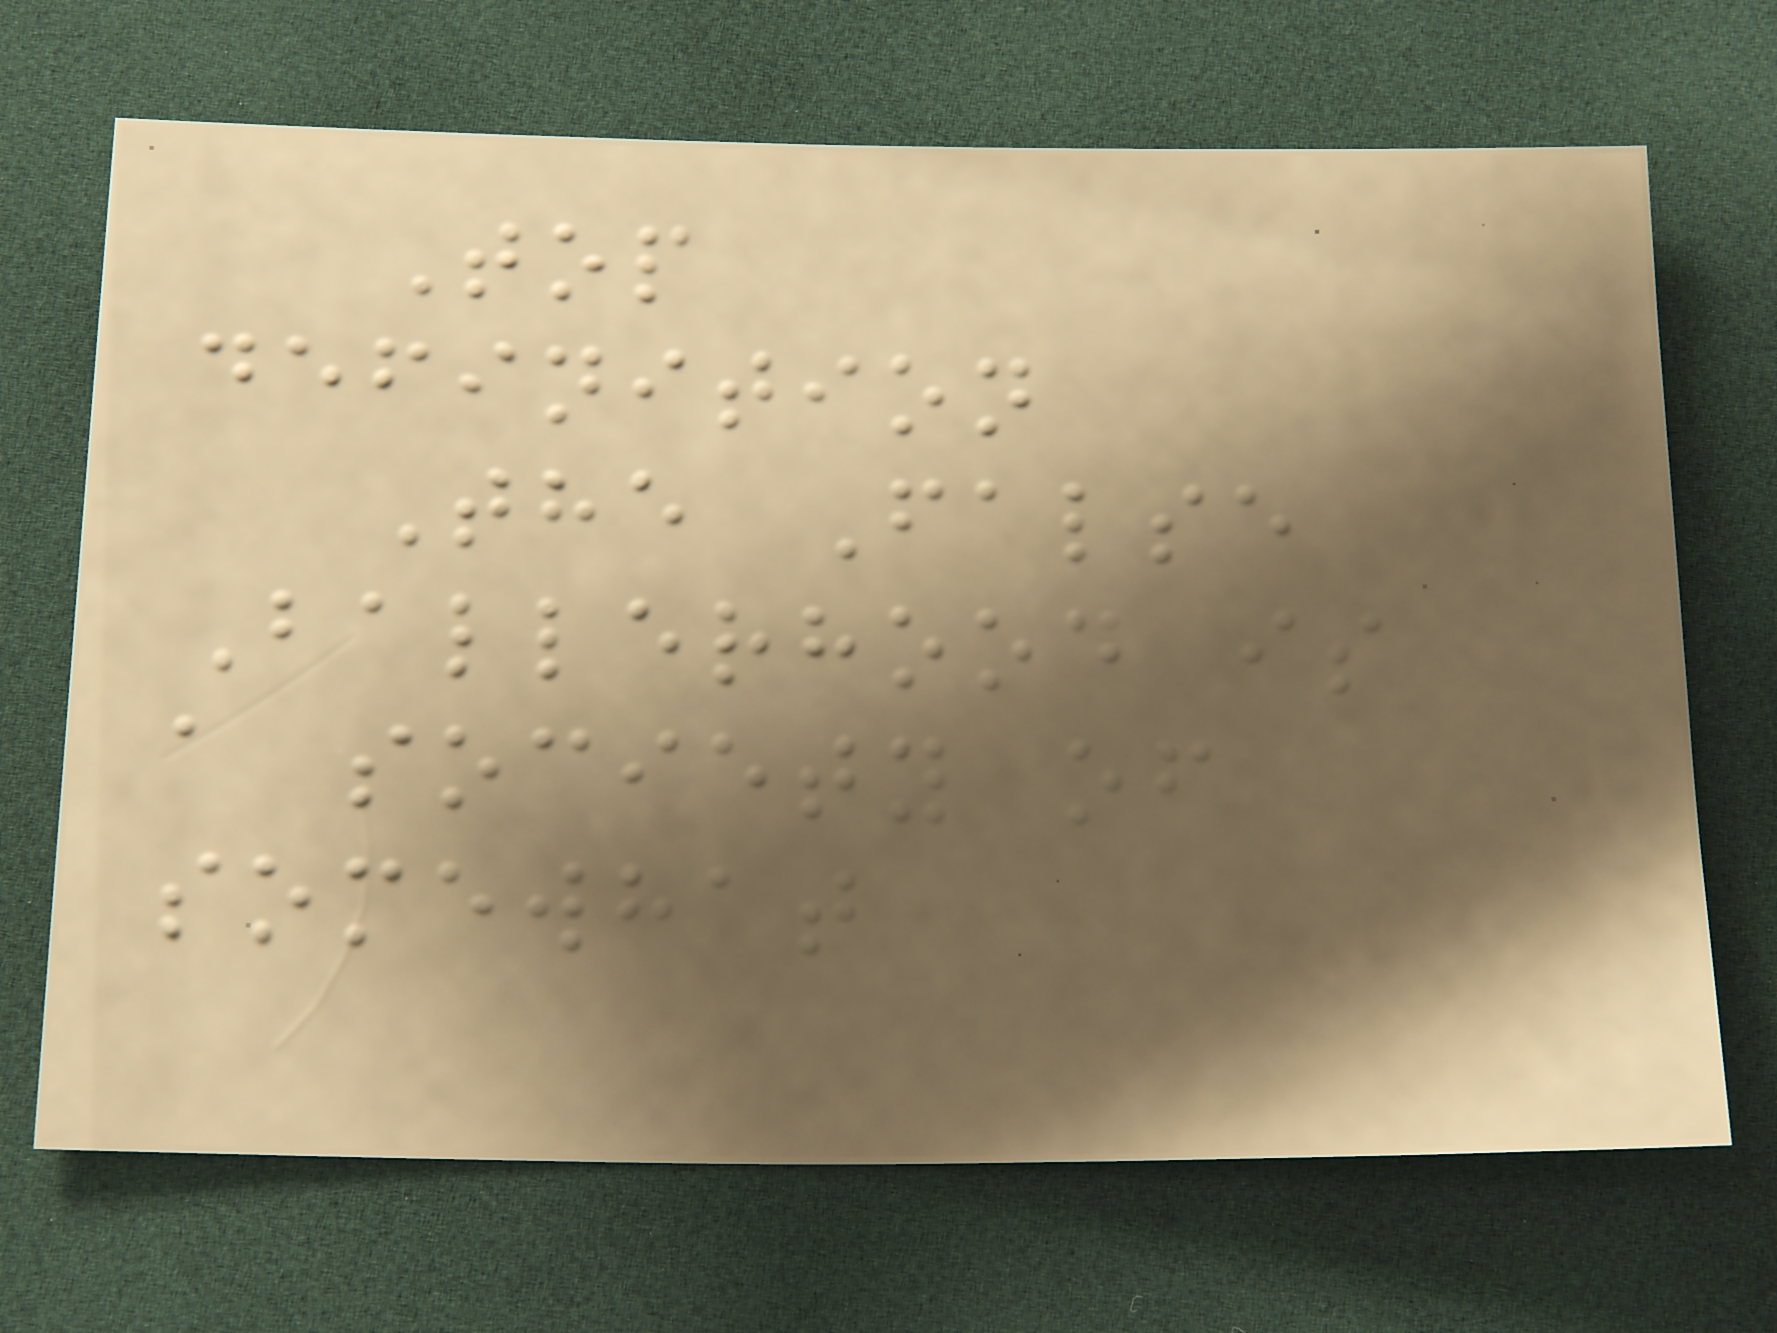Top
definition
The False
Ballerhood is
a society of
somewhat
